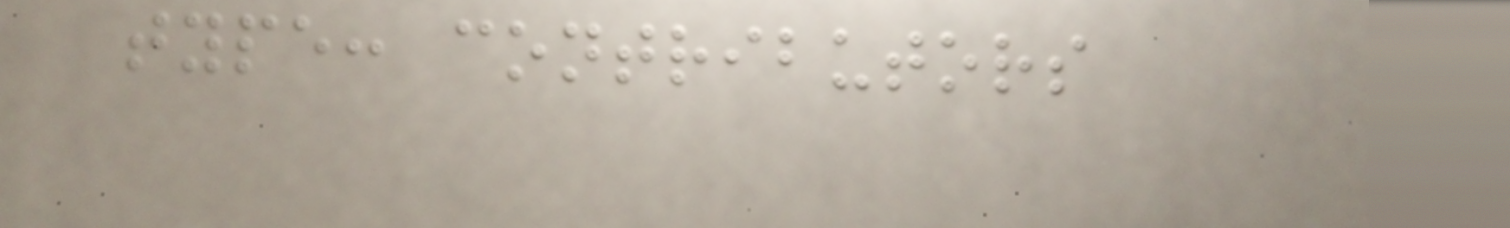type: contributors
